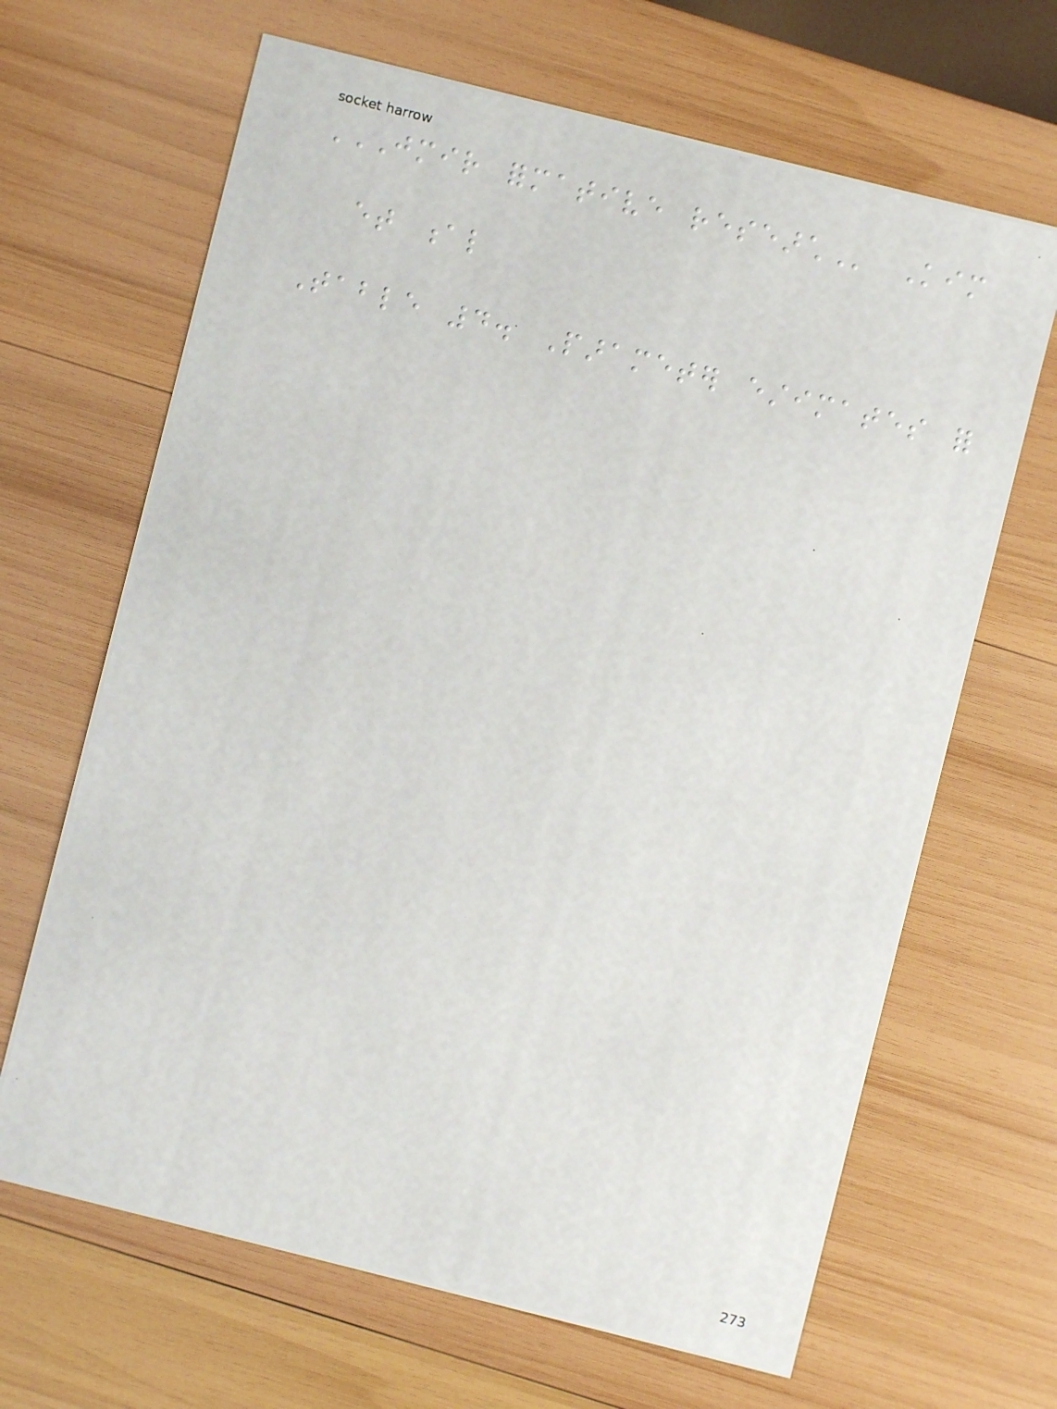JMIR FORMATIVE RESEARCH Kim
et al
Table 4. Parameter estimates for
